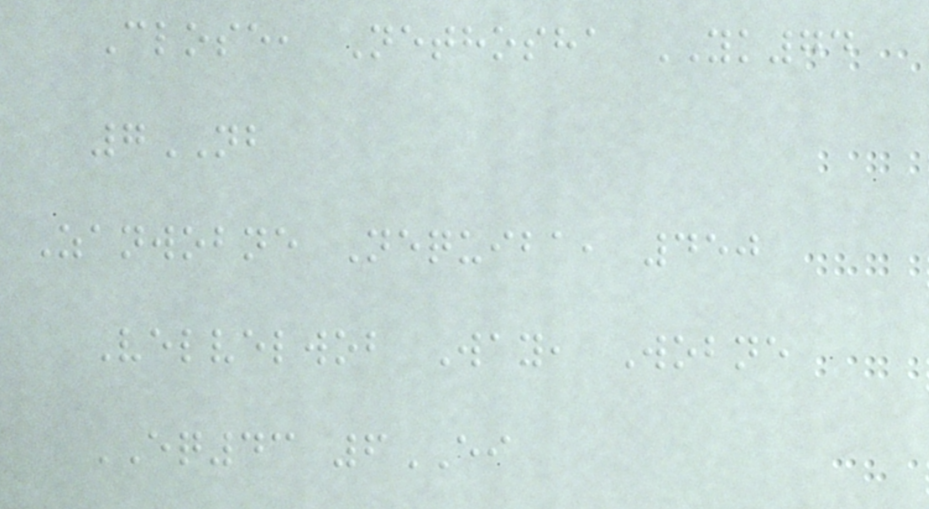Close, Nethosha YK74
7NB
Zanwobne Nequiba, 450
Velvelwob Way, Wobne
EQ43 6EI
